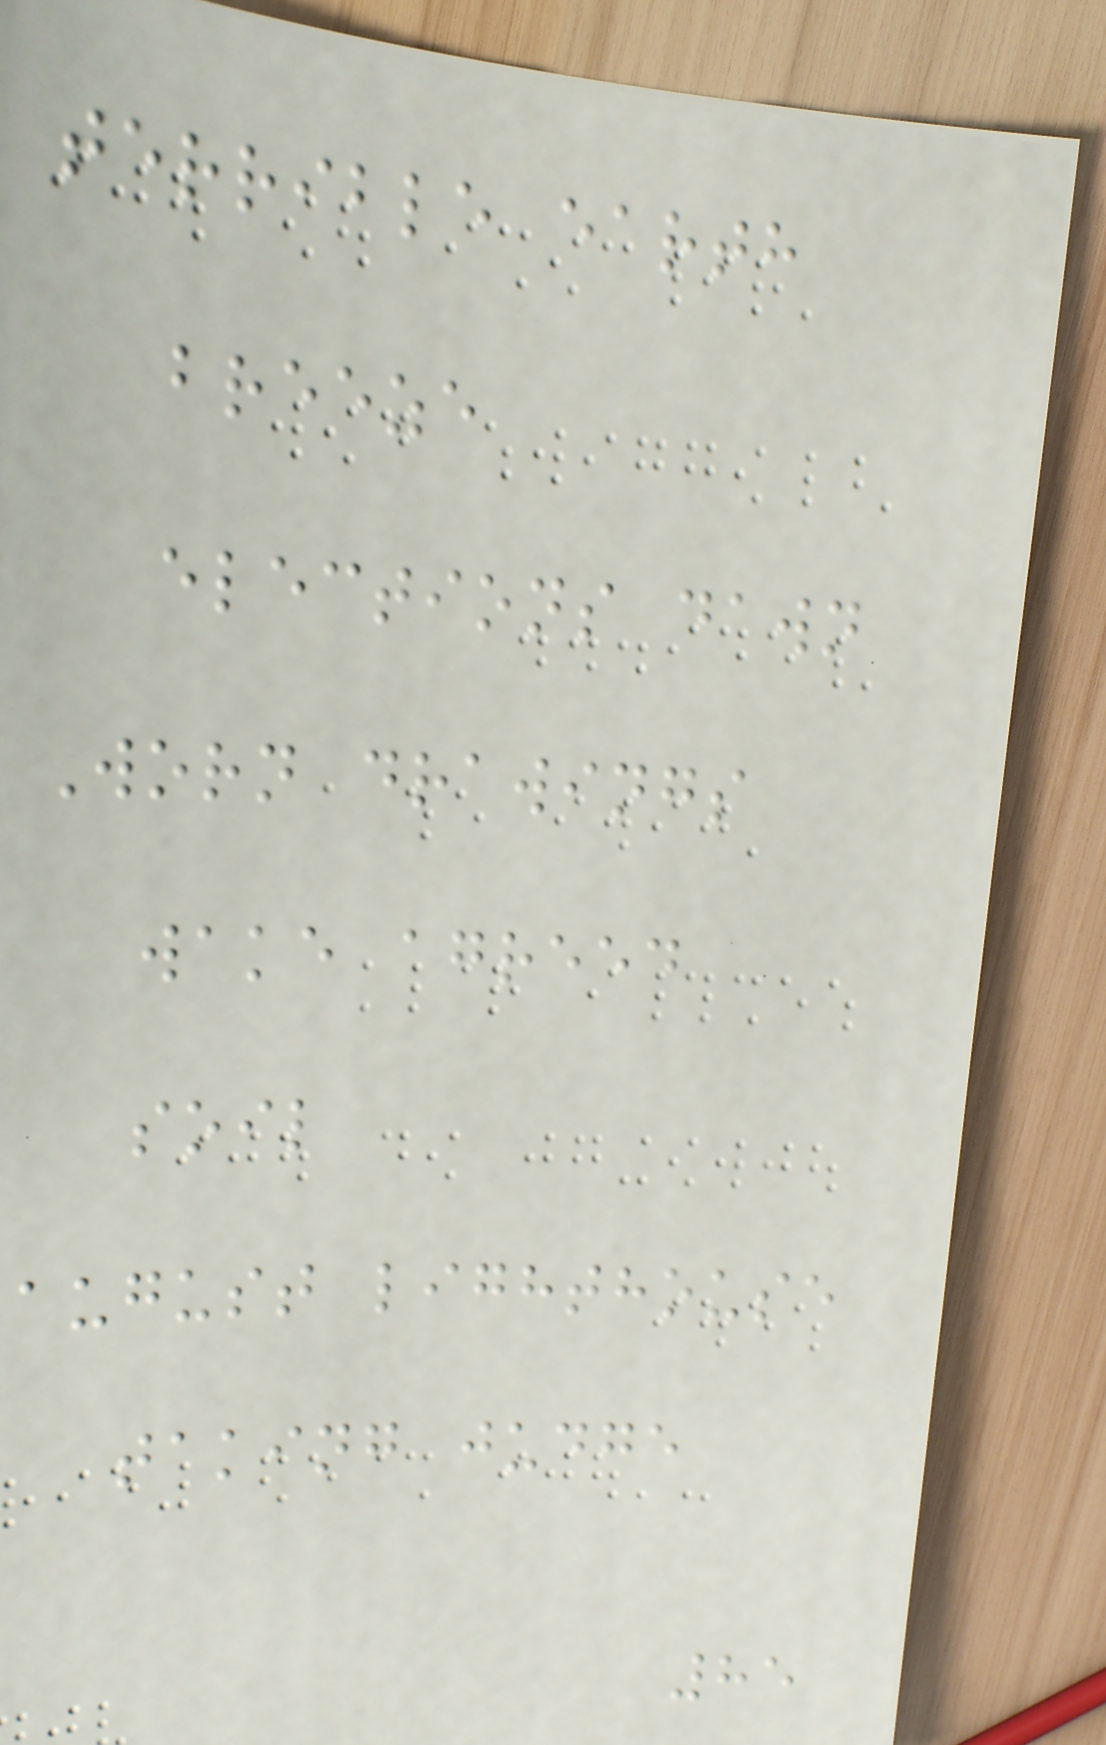terrible earth
breeze
elections dawn
Worn drawings
wake agreed
soil
august lighthouse
taking judge
85
